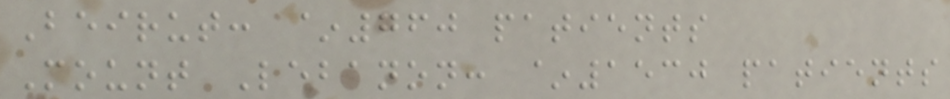Beirut: ~760 patients
Mount Lebanon: ~1530 patients
